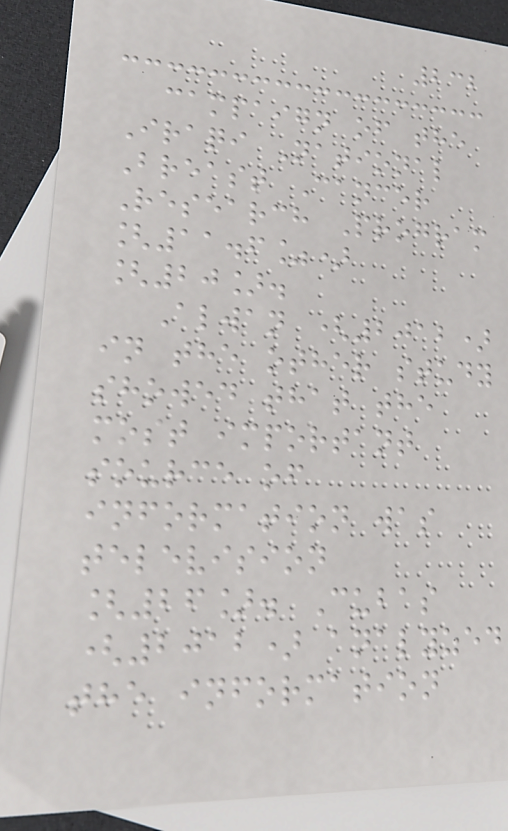232
campaign of the
Iraqi National
Breast Cancer
Research Program
[11.6%)
[20].
Alwan (2012)
in the other study
showed that the
most important
source of
information was
television
[26]. Cubas
(2012) analyzed
the information
